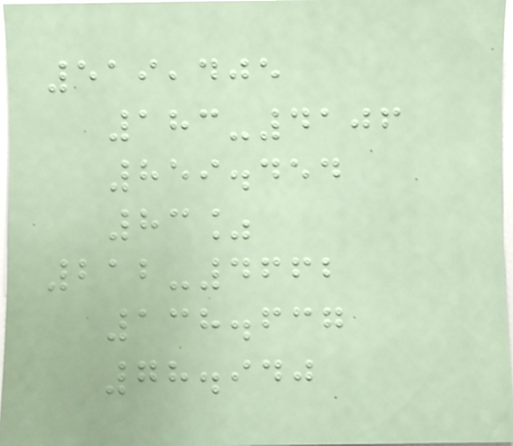519,405
183-4106
859.454
83%
212-4662
138.637
78.940
